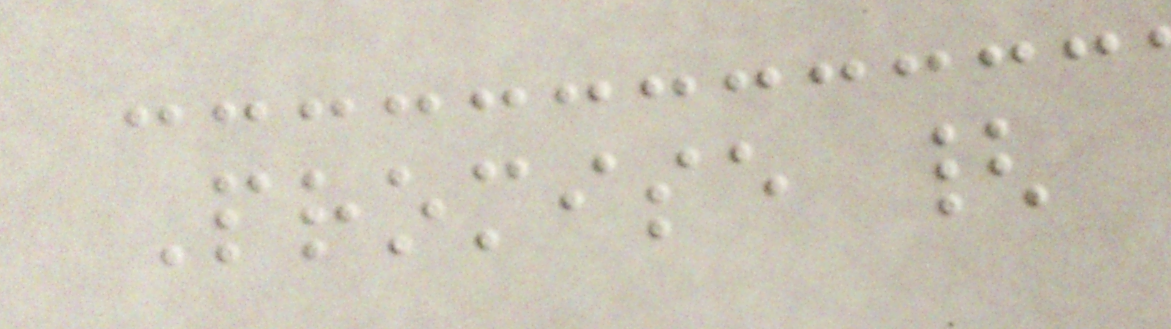Promise {
